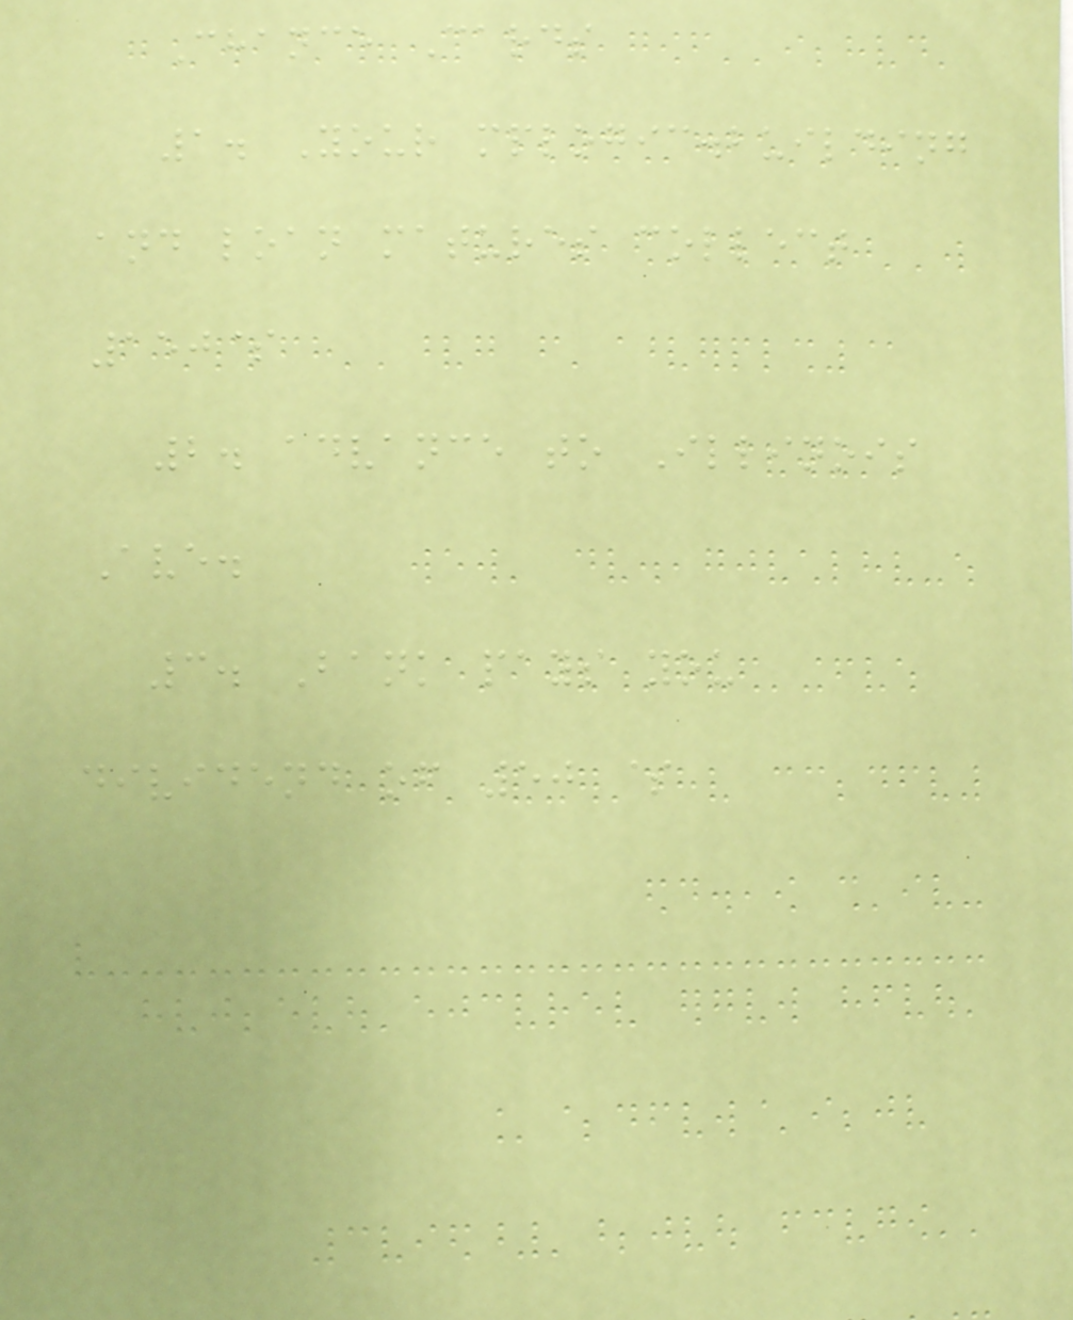Chance Cards
1. Your mplogic.building
and loan matures collect
150$
2. advance to Illinois
Ave.
3. Bank pays you
dividend of 50 $
